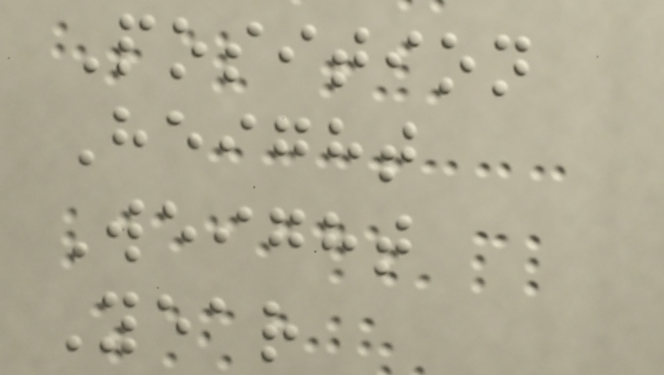Position
Height
Weight
Year
